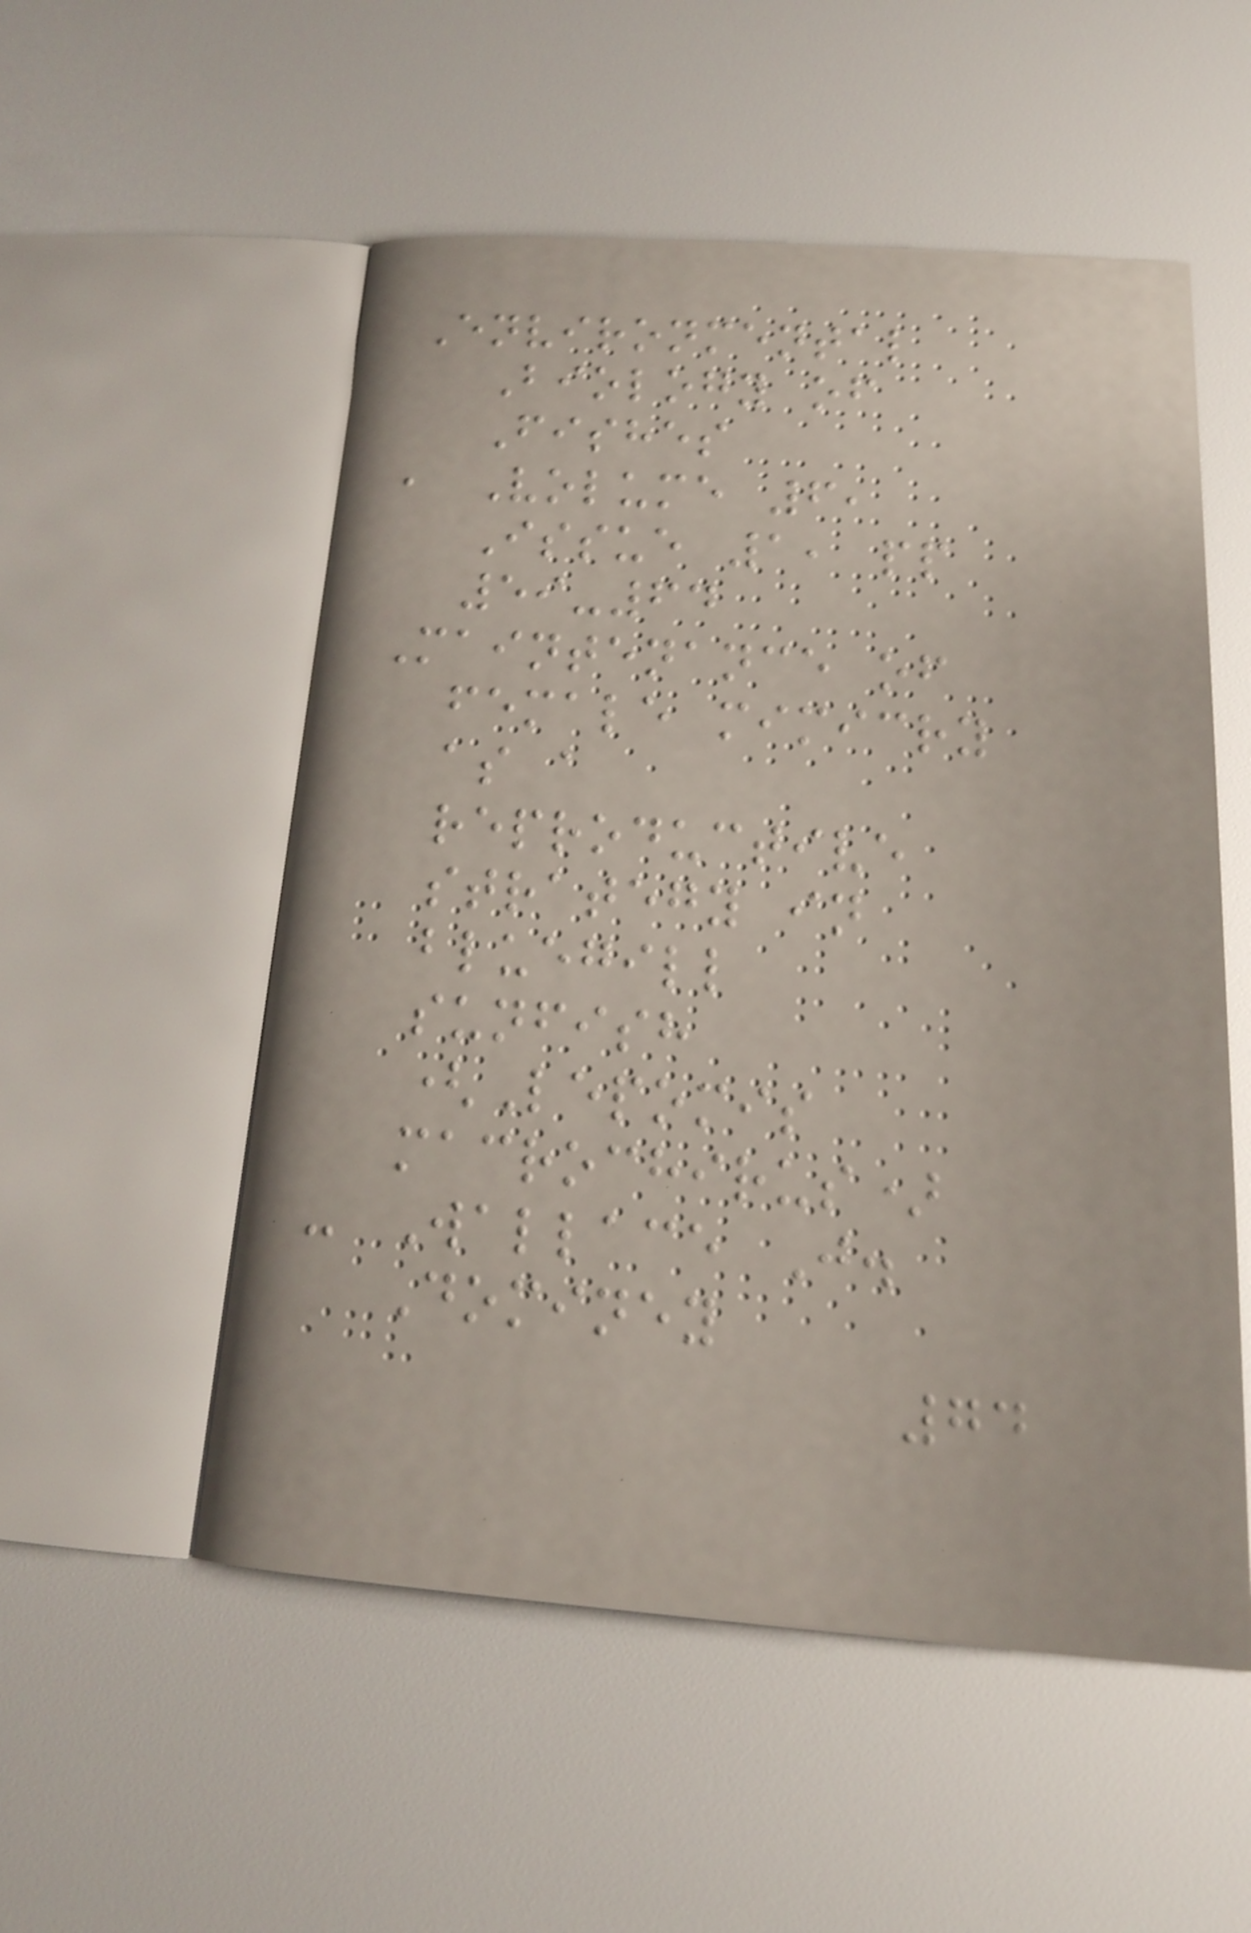Environmental
Biology of
Fishes
, Volume 6,
Issue 1, pp
59-64
Maintenance of
female mimicry
as a
reproductive
strategy in
bluegill
sunfish
(Lepomis
macrochirus)
- Wallace J.
Dominey
74
